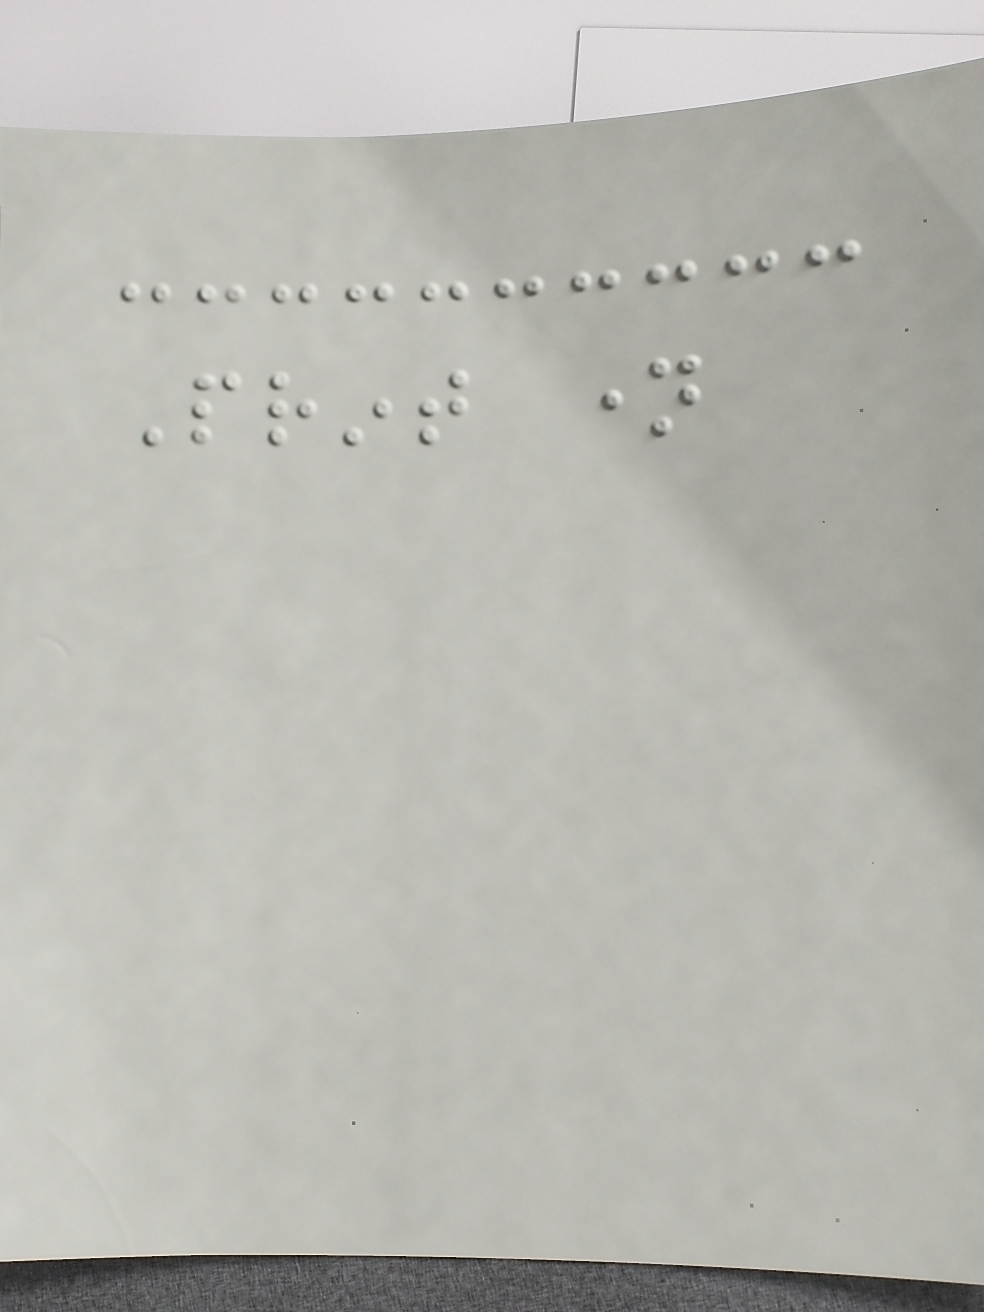Print name
